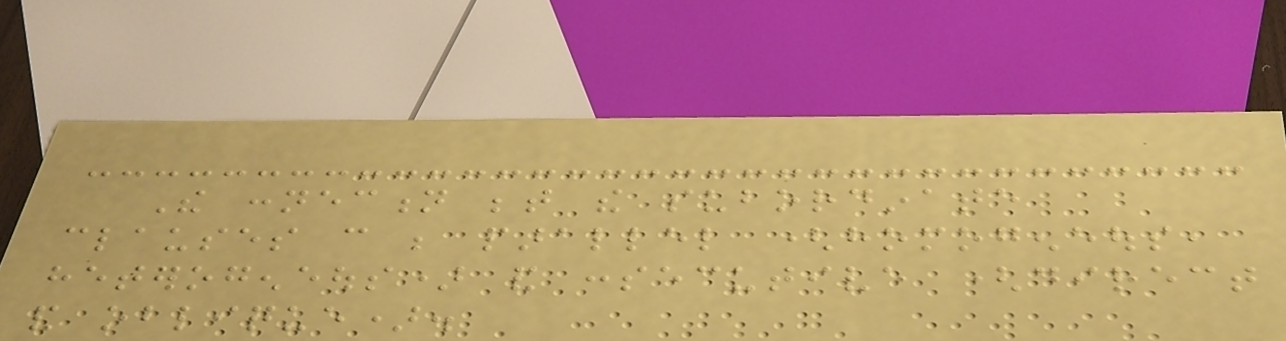The connection between the subordinate
clauses can be parallel (homogeneous,
heterogeneous) and consecutive (direct
and oblique).
